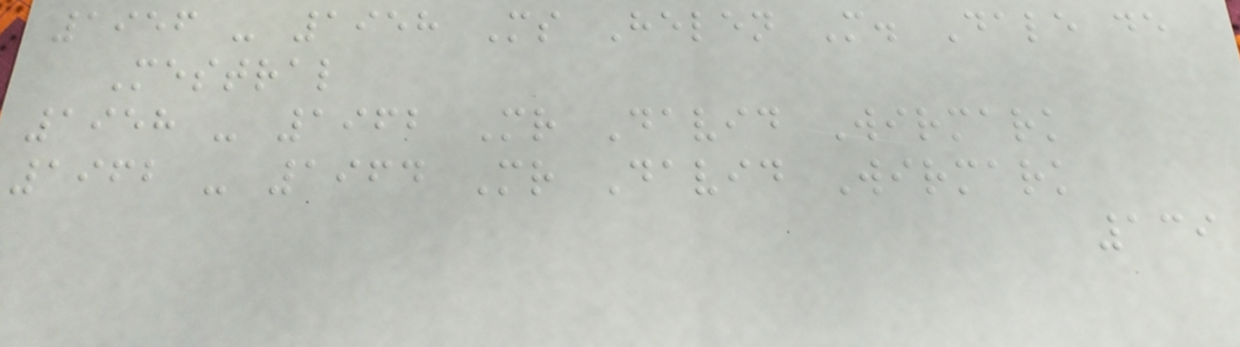1956 - 1958 Ms Helen M. Dale de
Mestral
1958 - 1962 Mr David Wirmark
1962 - 1964 Mr David Wirmark
139
